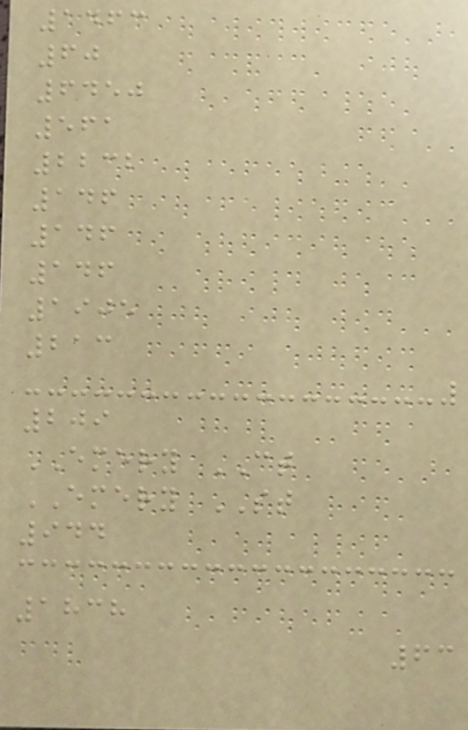1463
60
6450
561
2232
146
146
146
1905
213
209
EMERY CT
EMERY ST
944
1838
63
